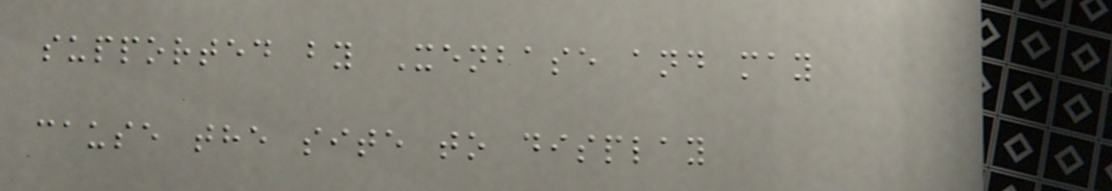supported by Xenbase and may
cause the site to display
